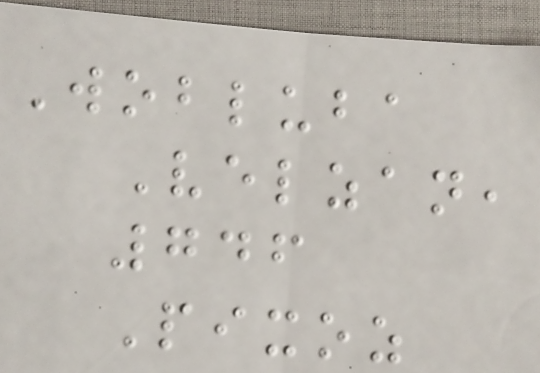Wobluba
Velzan,
746
Pixoz
